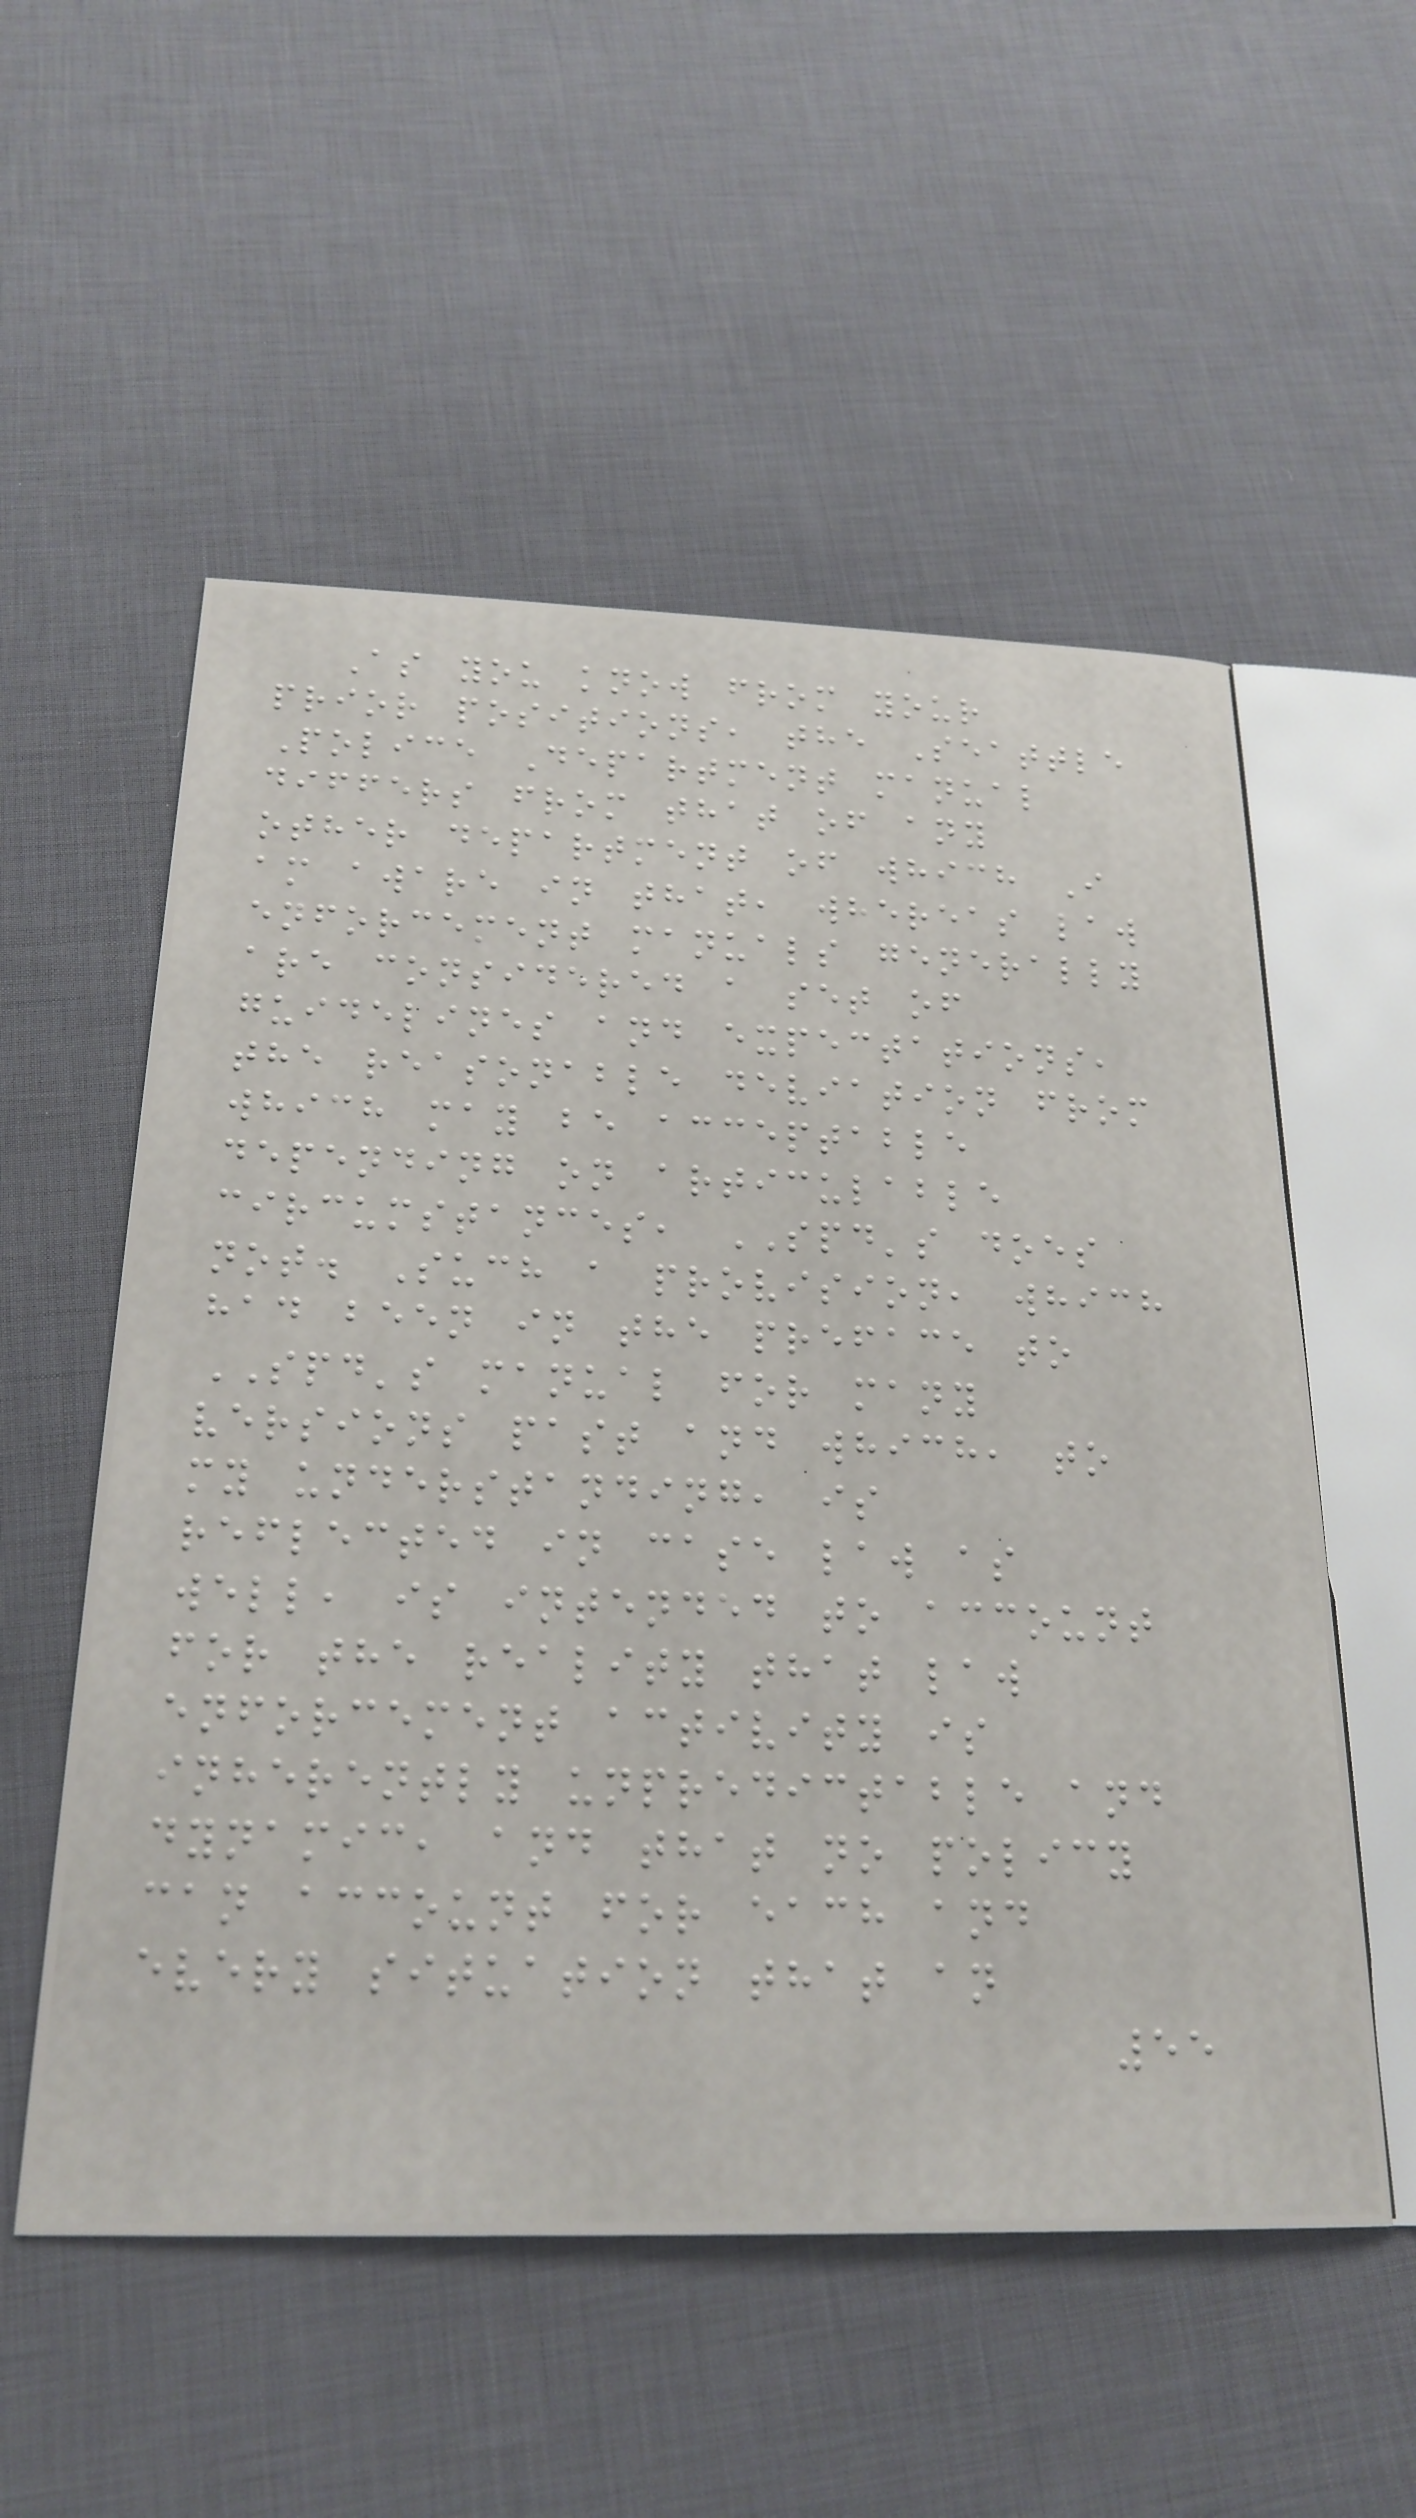As you know from your
prior positions, the Seattle
Police Department manual
differs from that of any
other department of which I
am aware in that, whereas law
enforcement manuals generally
are considered a set of
guidelines and expectations,
the reasonable deviation from
which may be acceptable
depending on articulable
circumstances, SPD's does
not. Such a provision, which
had been in the preface to
SPD's manual for many
versions past and which, to
my understanding, is
reflected in case law as
well, is intended to account
for the reality that law
enforcement activity is
inherently unpredictable and
dynamic, and that no policy
can account for each and
every situation that an
55
